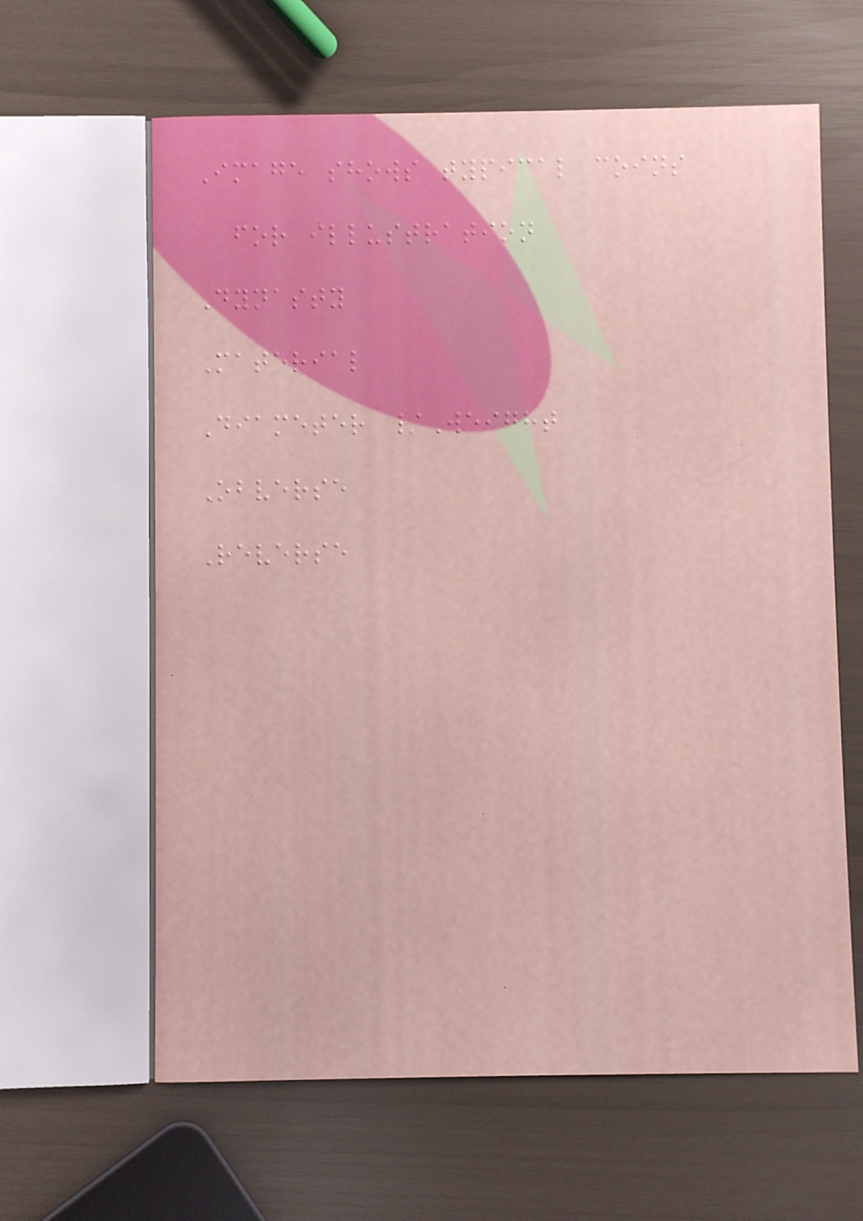Image shows typical coins
for illustration
Dynasty
Material
Diameter /Weight
Obverse
Reverse
